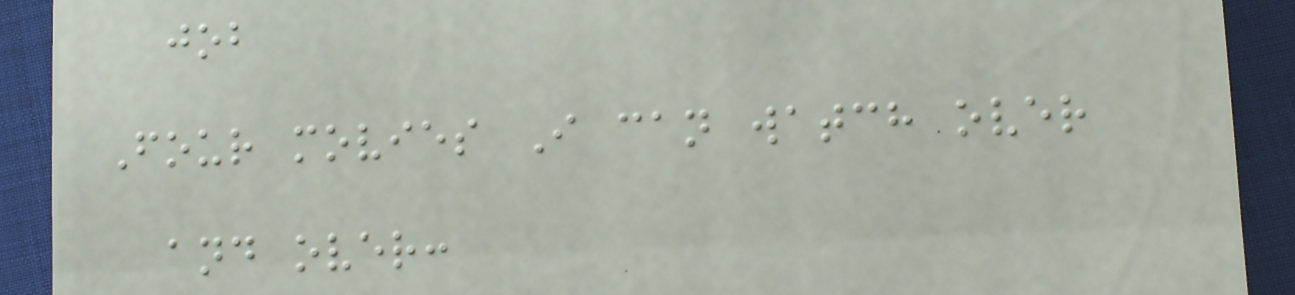job
Four movies I can watch over
and over:
